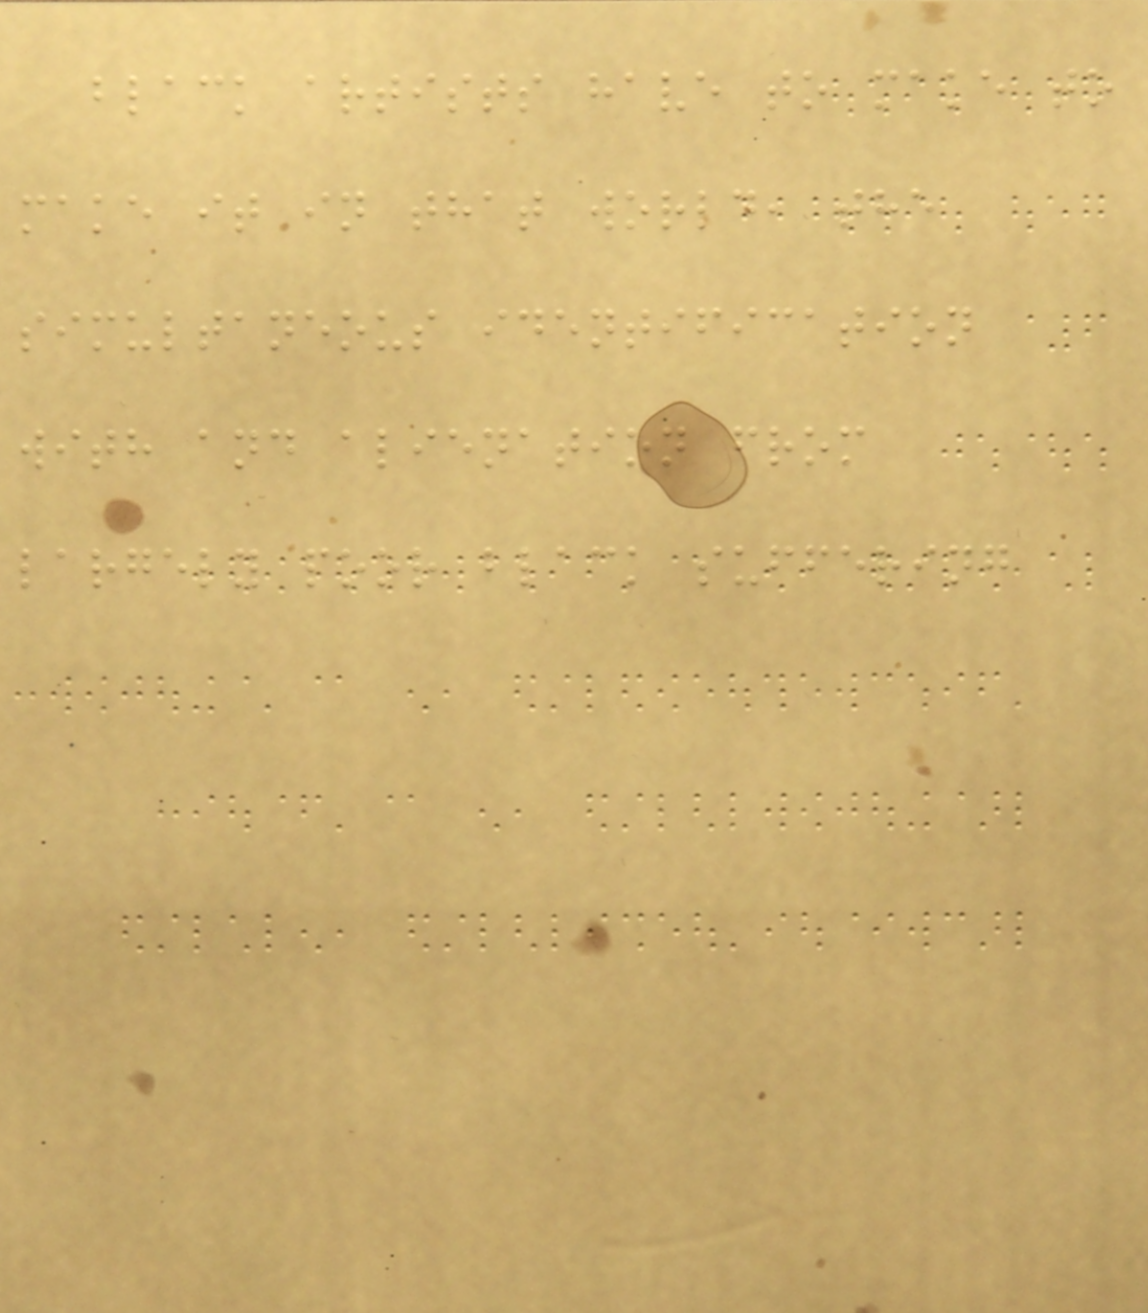black artists have to make to
make it in that world, the
simultaneous identification
with and alienation from
largely poor black suffering
